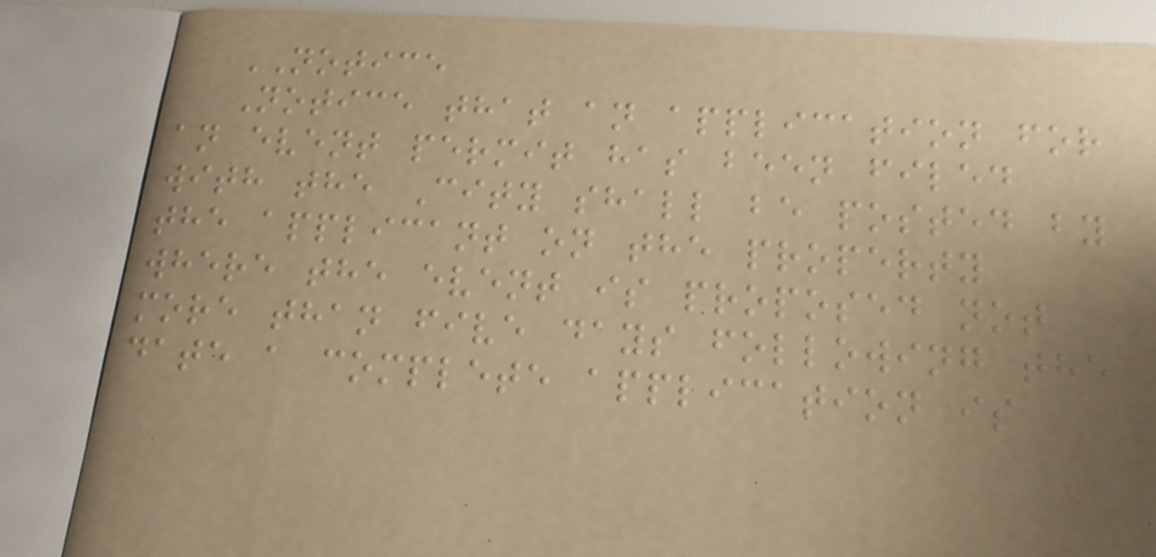NOTICE
Notice that an application for
an event permit has been filed
with the City shall be posted by
the applicant on the property
where the event is proposed not
more than five days following the
date a complete application is
